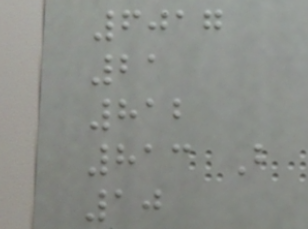6017
21
812
813 B
10
